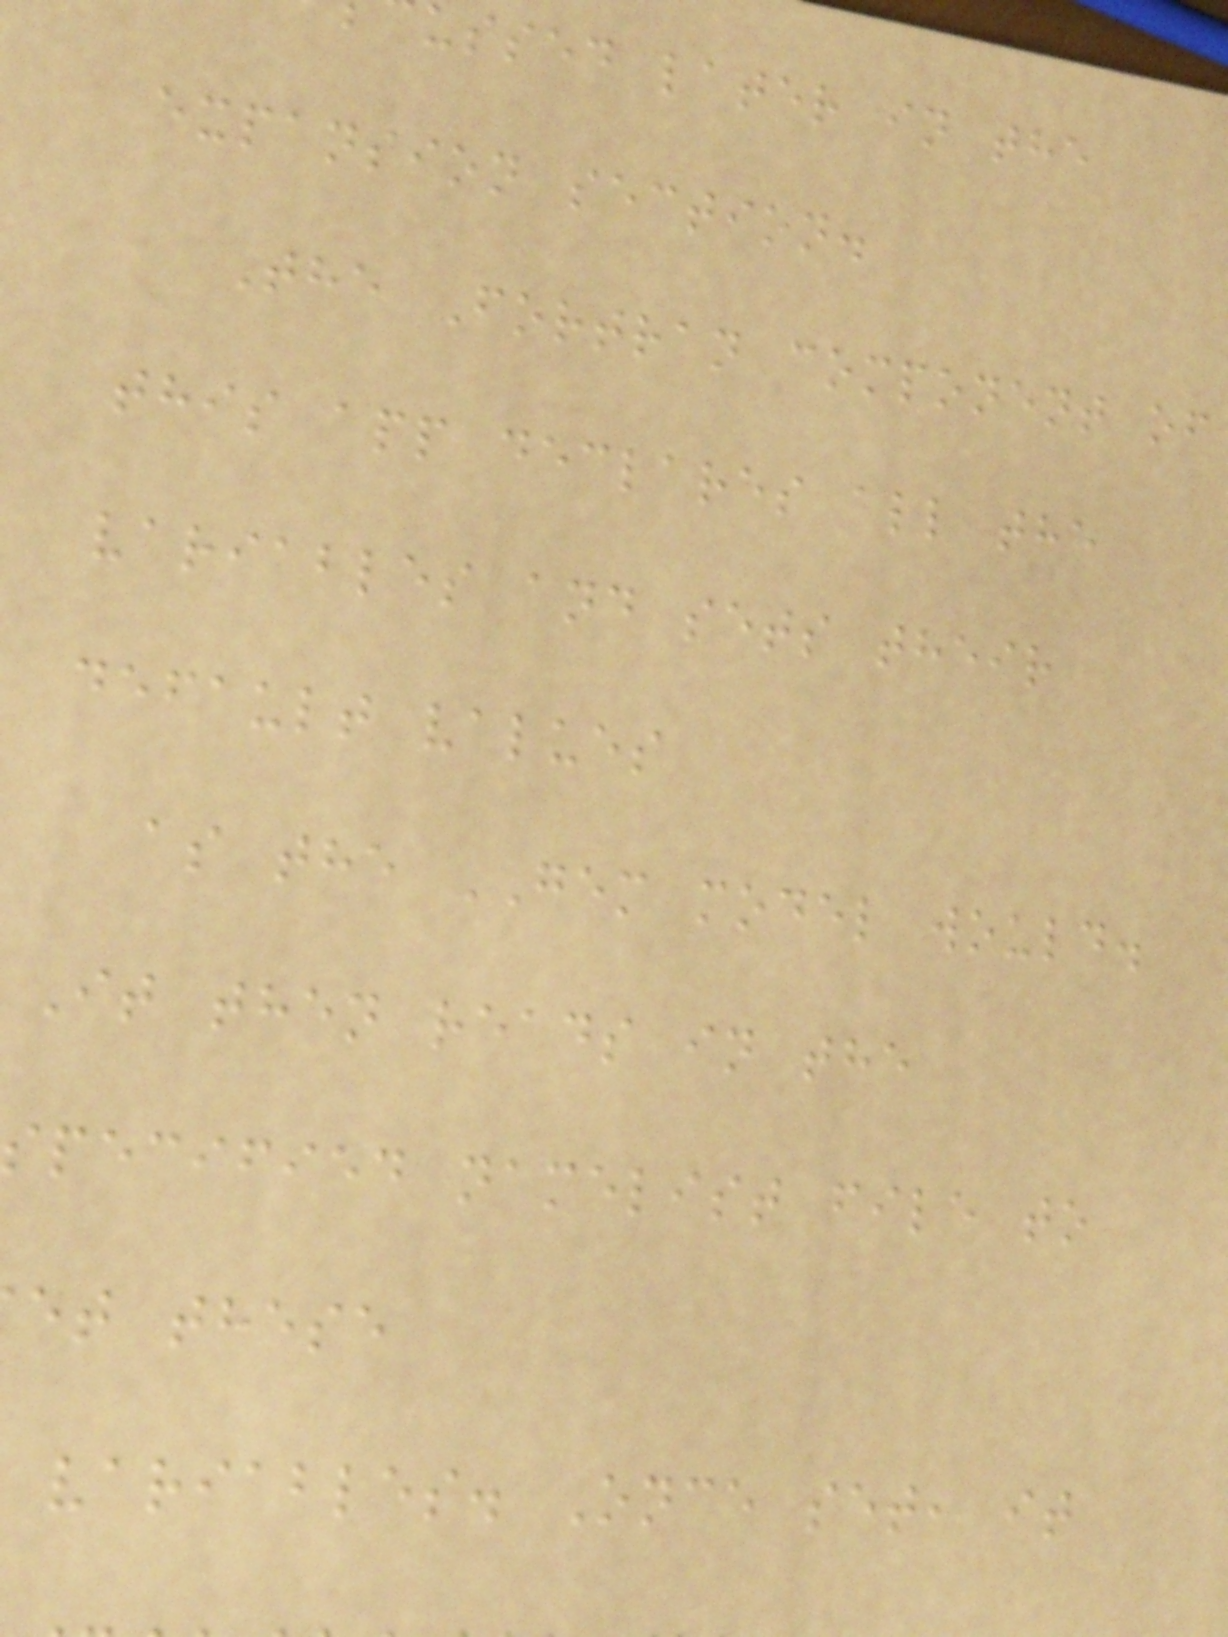ussed later in the
expansion section.
The Fortran component of
this app declares all the
variables and sets their
default values
as the GEM model would.
It then reads in the
specified namelist file to
et these
variables. Once set, it
